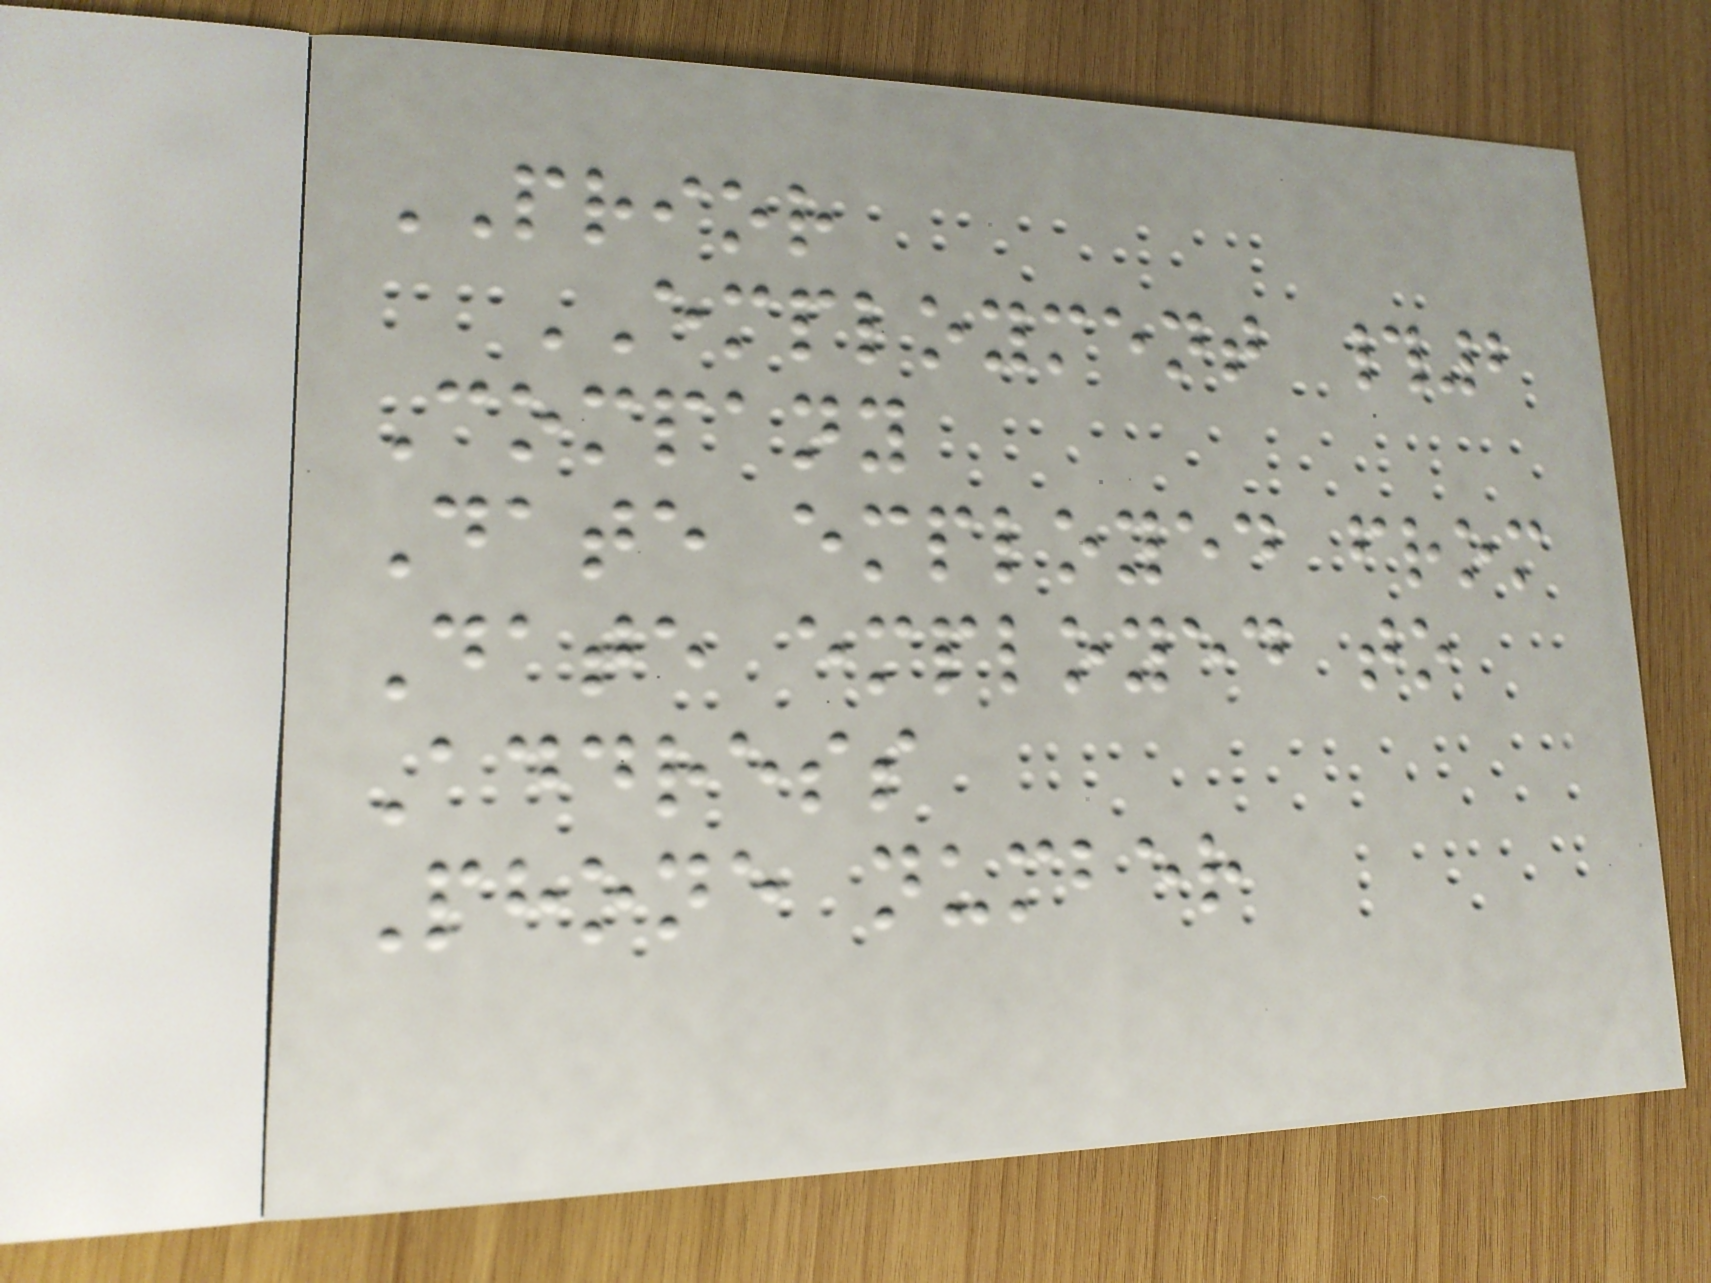PRIOR
EMPLOYMENT #2
Company
Date employed from
Date employed to
Address
Phone number
